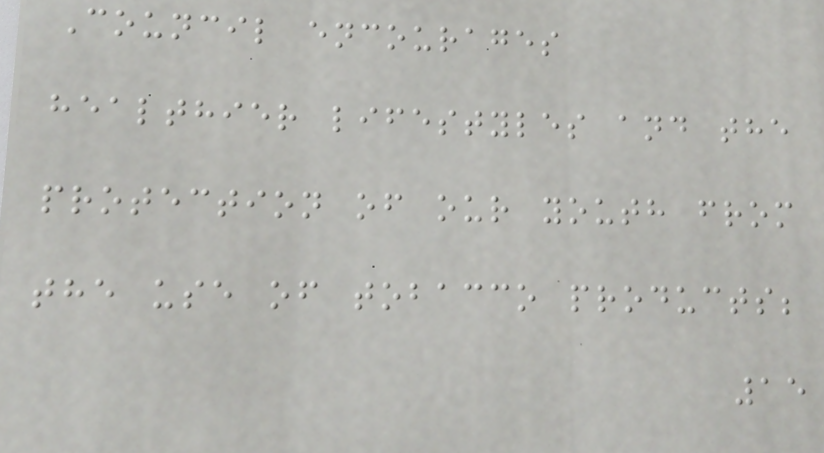Council encourages
healthier lifestyles and the
protection of our youth from
the use of tobacco products;
15
